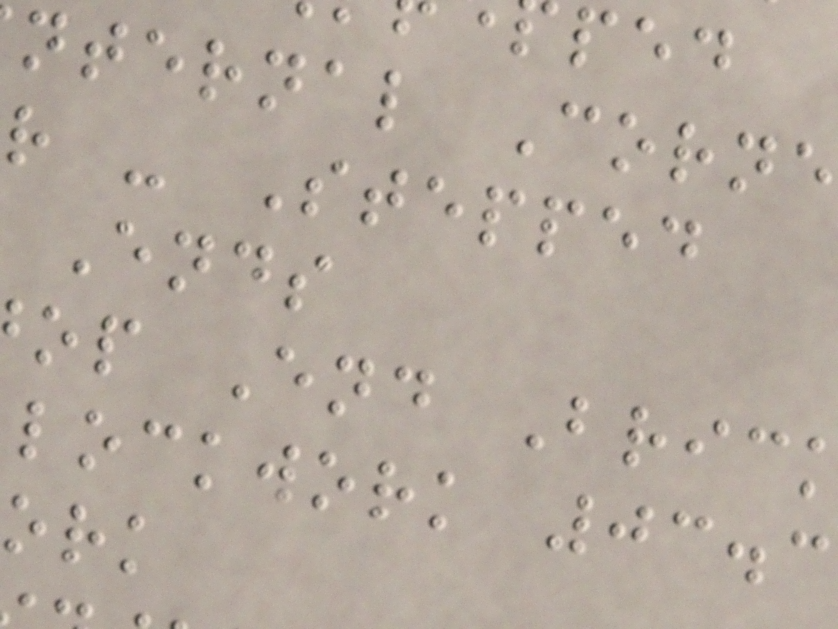nternal Corne
r - Stepped
Ends
op End Bric
lockwork 03.3
